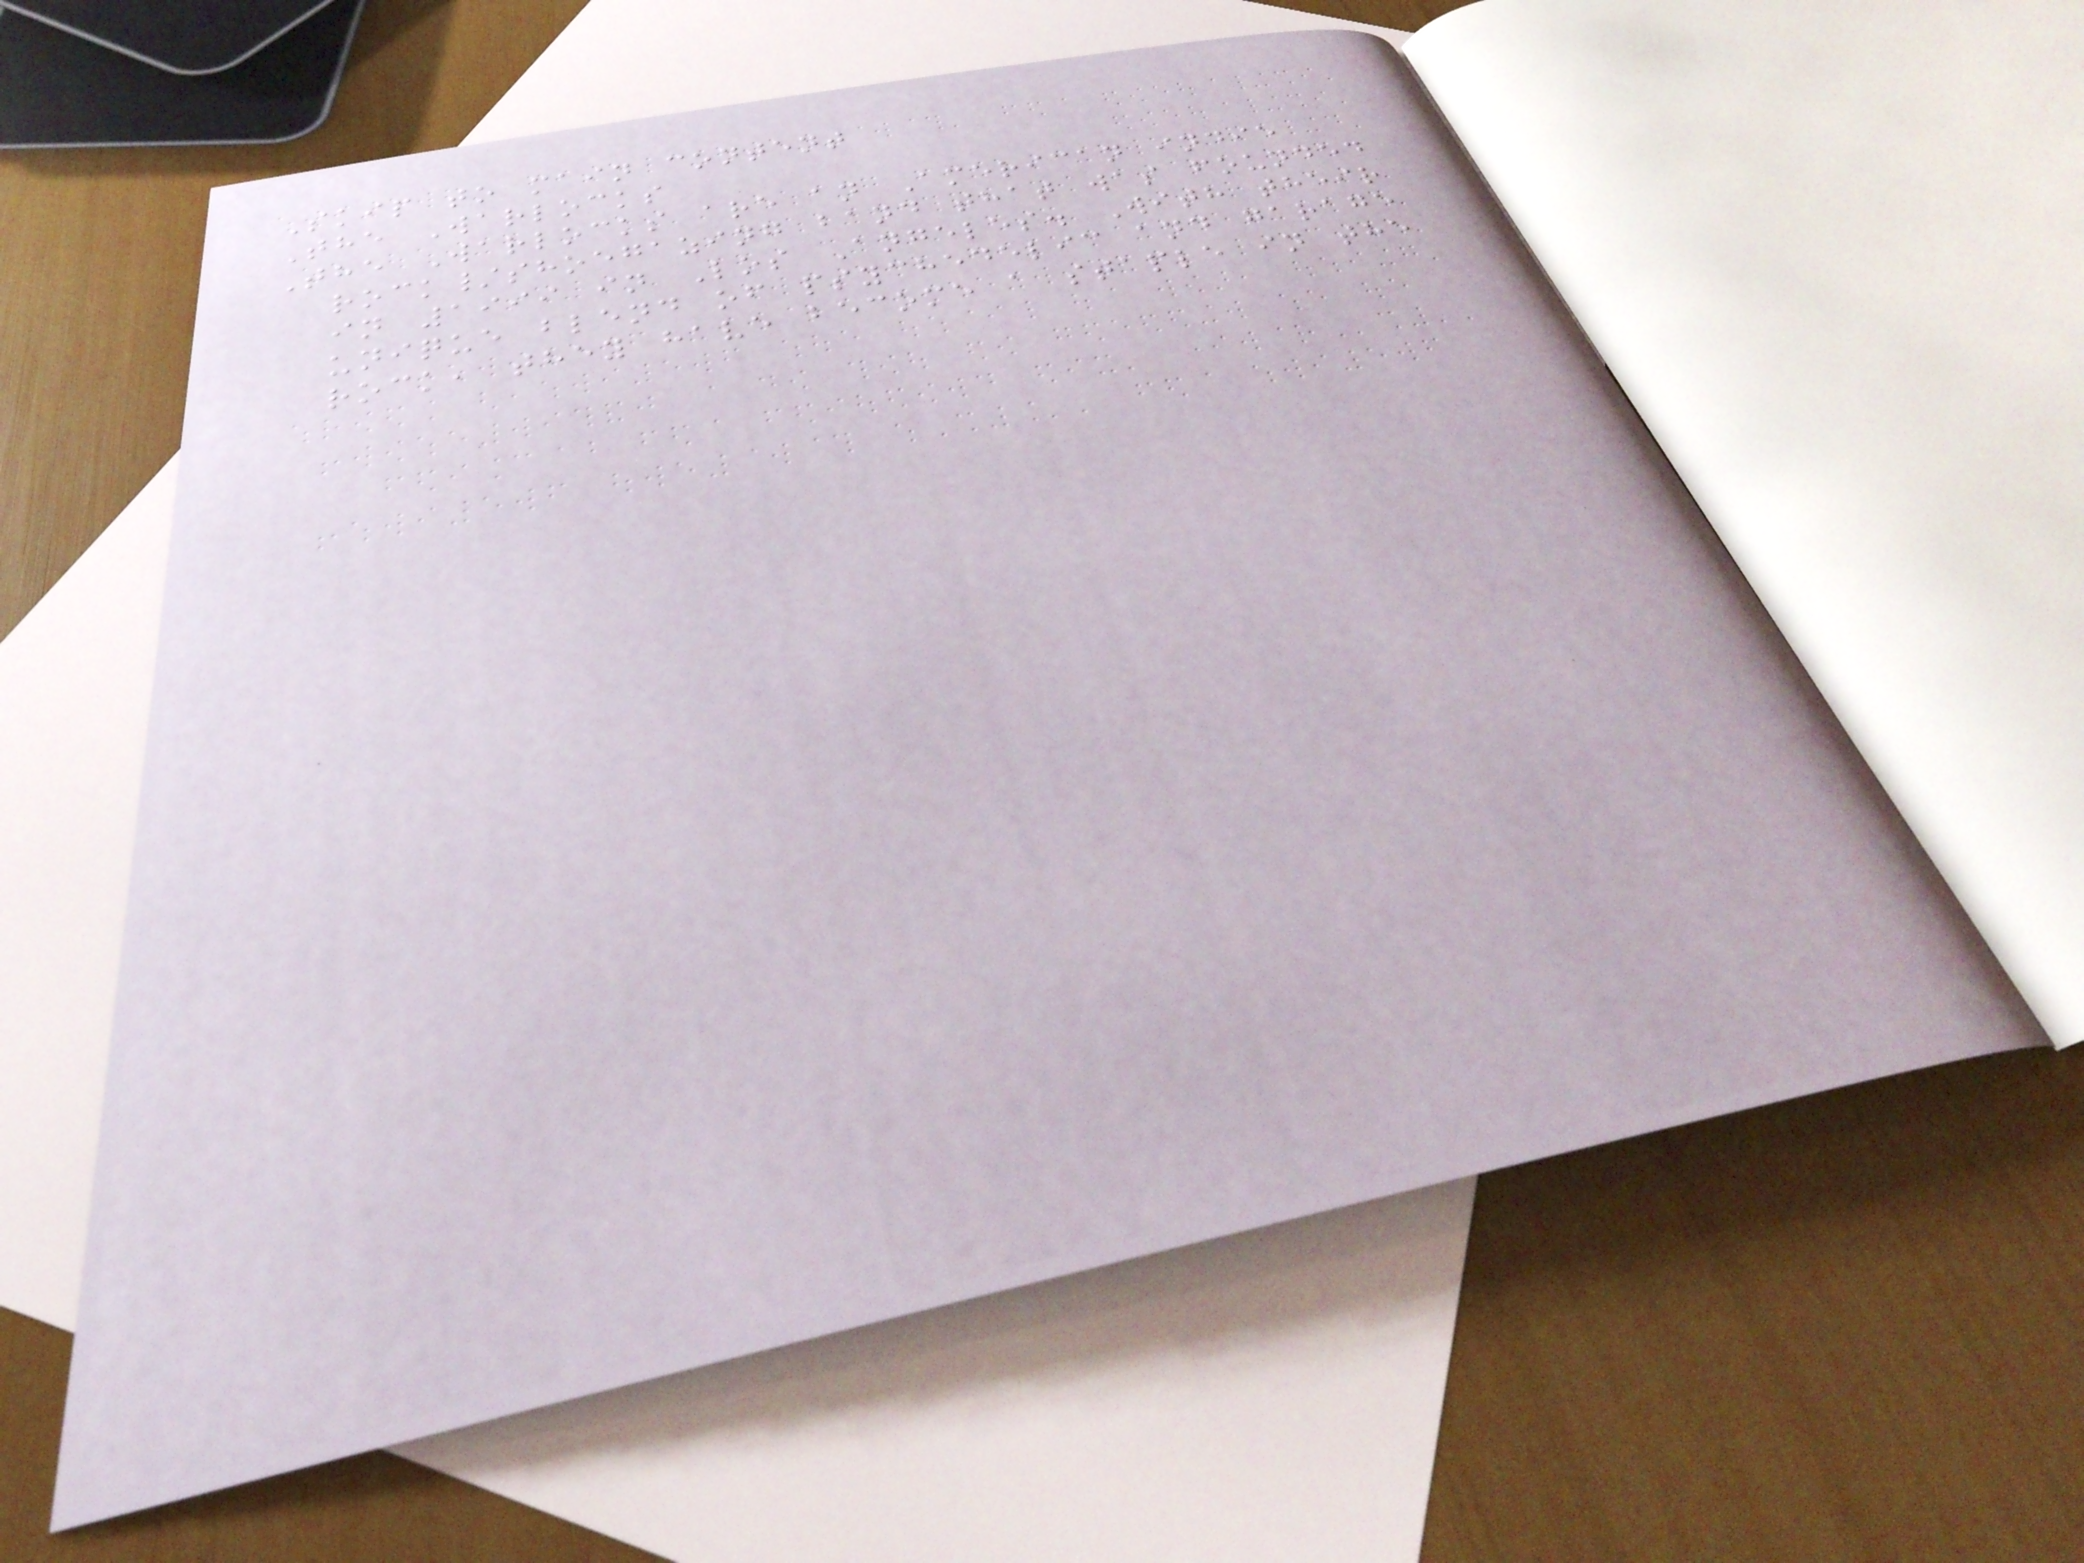Skip to main content
The Warlocks
The Warlocks are an American indie
rock/shoegazing band that was founded
in 1999 in Los Angeles. With their
unique blend of psychedelic and garage
rock, they have become a staple in the
